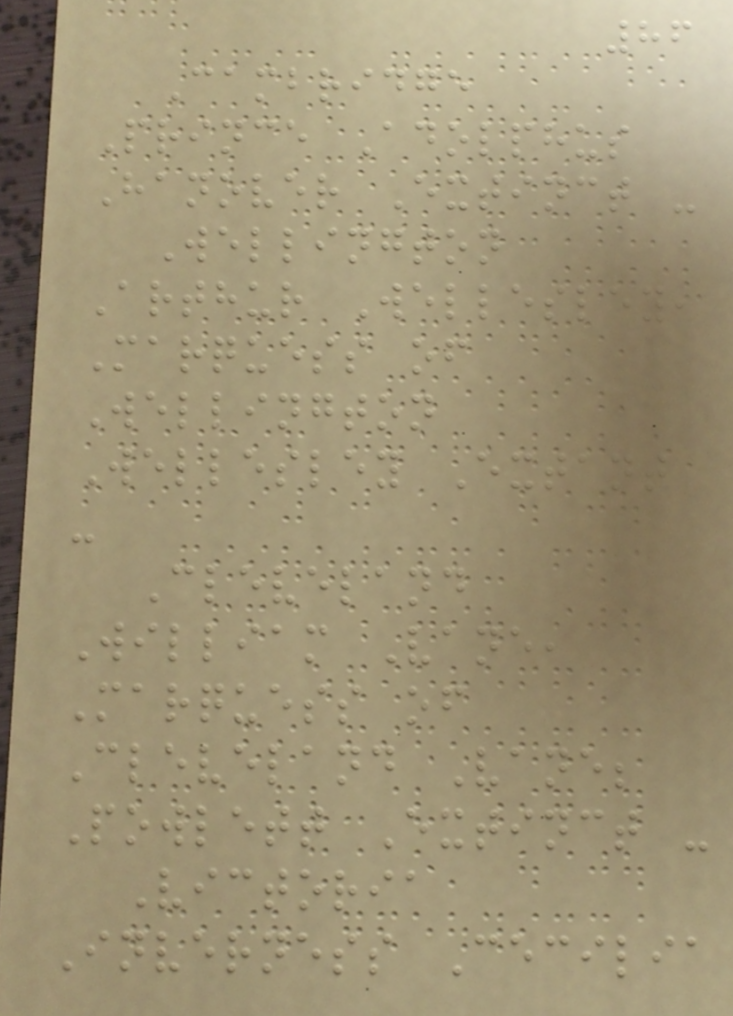86
Cambridge
Prince Adolphus
Hanover Extinct -
Wellington
Arthur Wellesley,
Marquess of
Wellington
Wellesley Extant
-
Cleveland
William Vane,
Marquess of
Cleveland Vane;
Powlett Extinct -
Victoria
Inverness Cecilia
